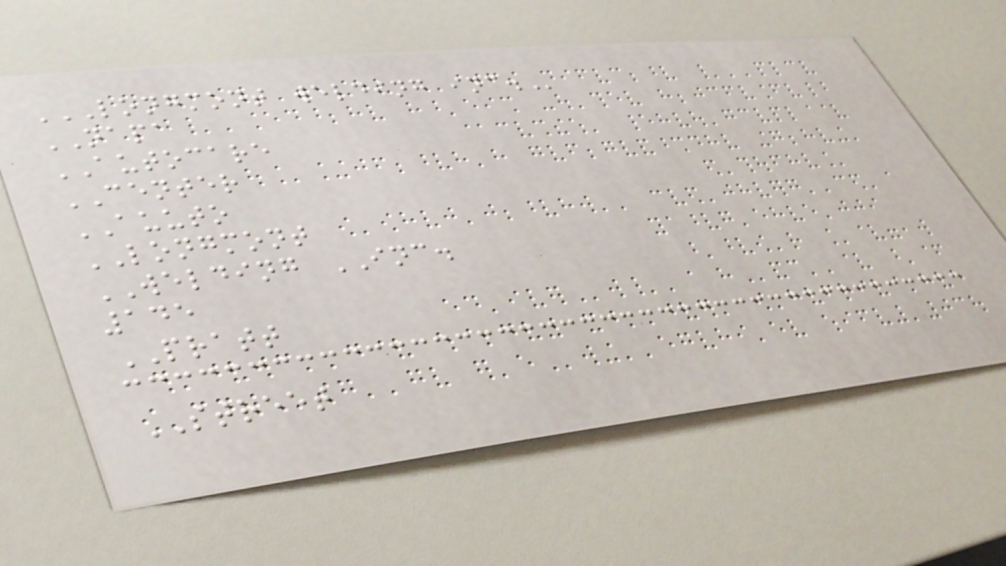LONGMONT WELDING INC.
NAPA
AUTOCARE
CENTER
AUUTO
LONGMONT
WELDING INC.
145
PRATT
STREET
